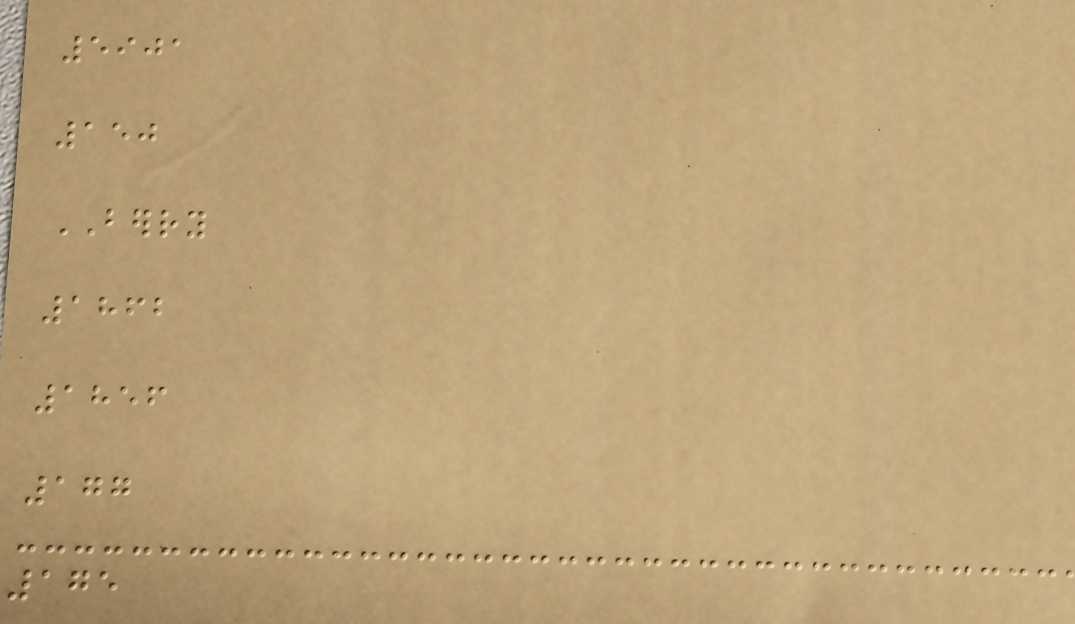5901
150
BERRY
1862
1856
177
175
